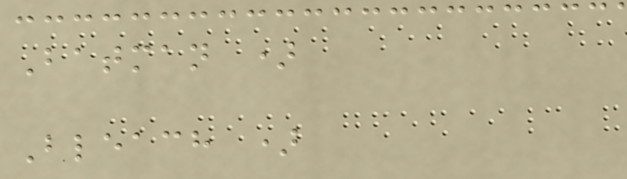Batman )
Bleach )
